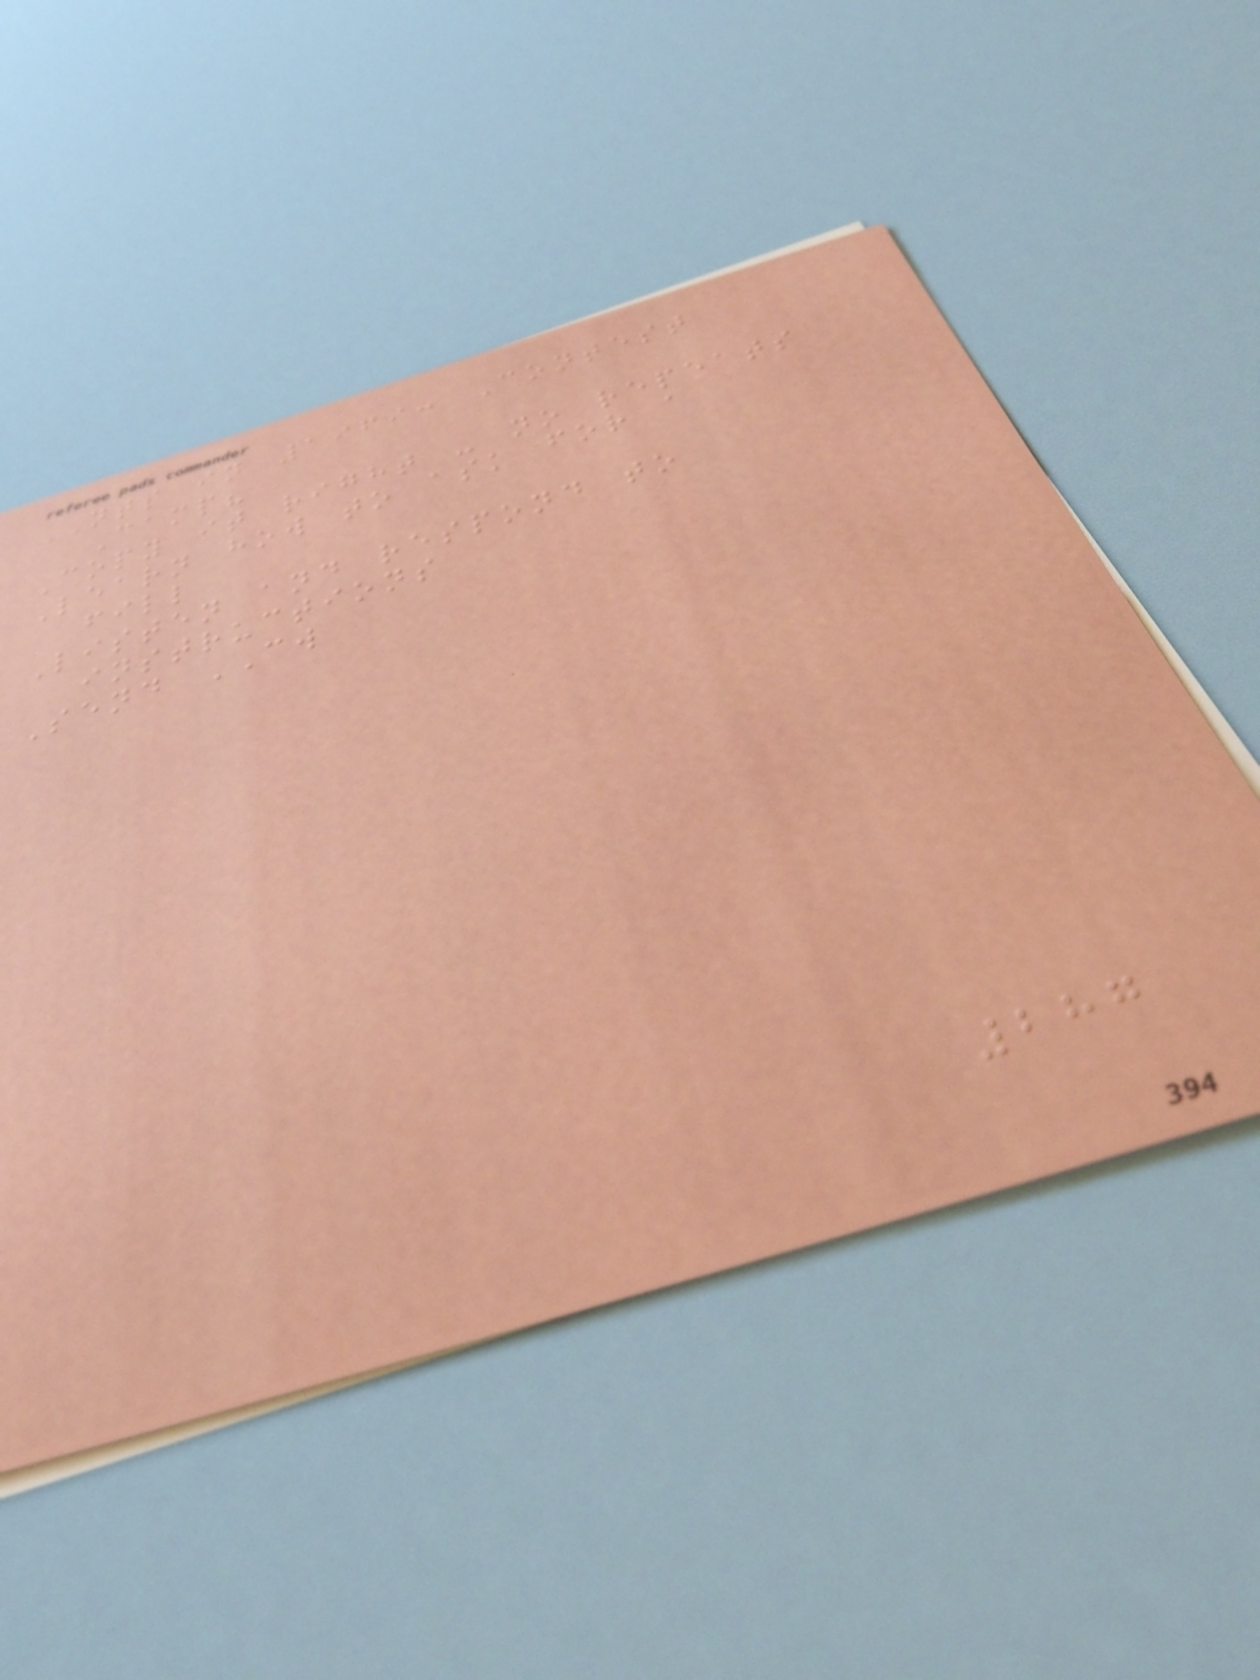NTS in 1969: Contest
Camp?
Copy it right - no repeats
Learn how to ask for a
fill
Listen and respond to
instructions
Send CW
287
